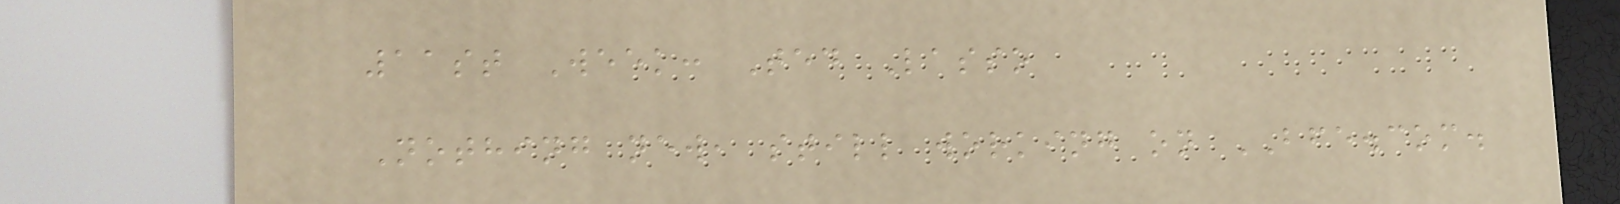11st Week: Ted Lasso
Nothing new, still working on BFE.com.
